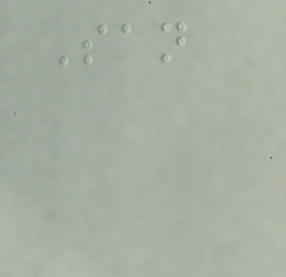San
